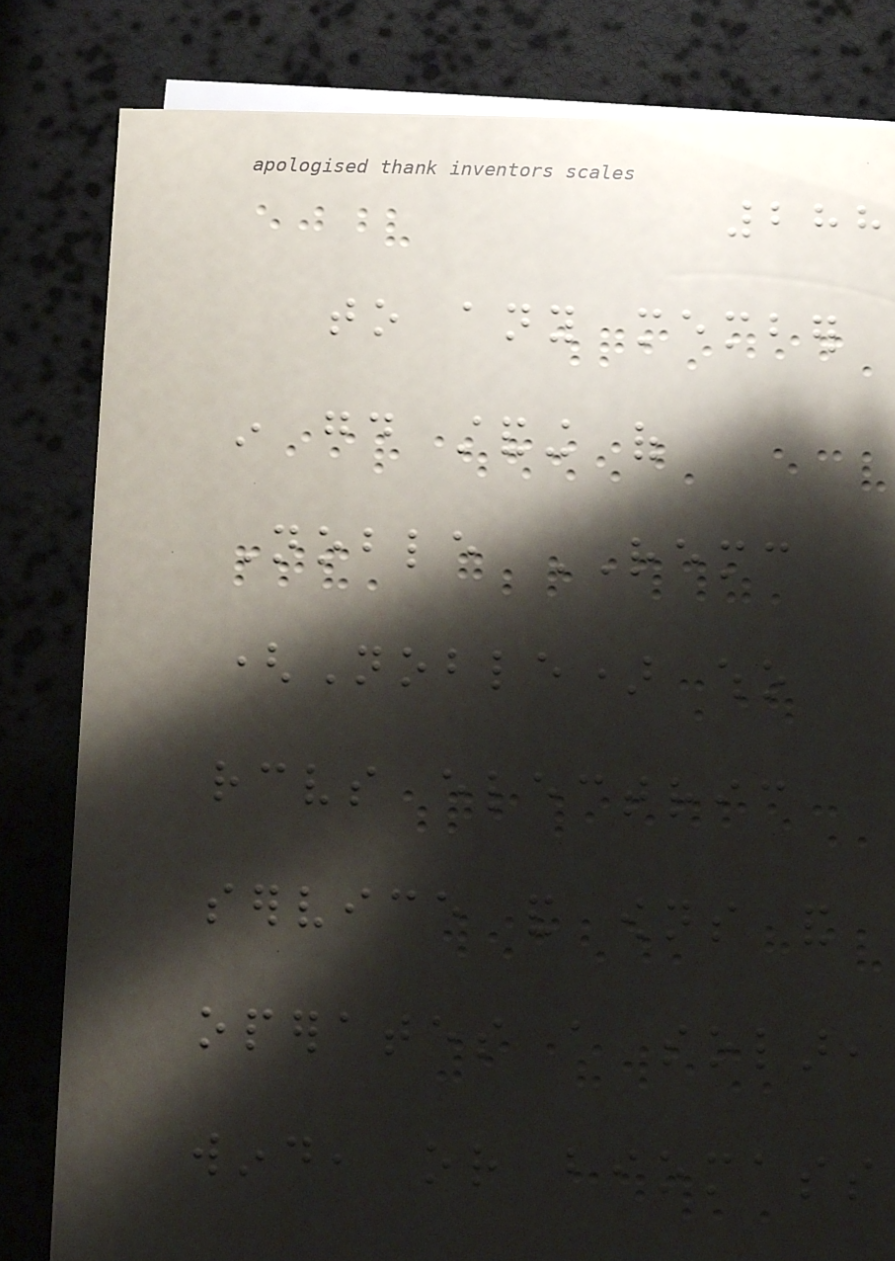288
to any member
in good standing of
Noble REMC
(Noble) who
receives electric
service and owns and
operates a solar,
wind, or biomass
